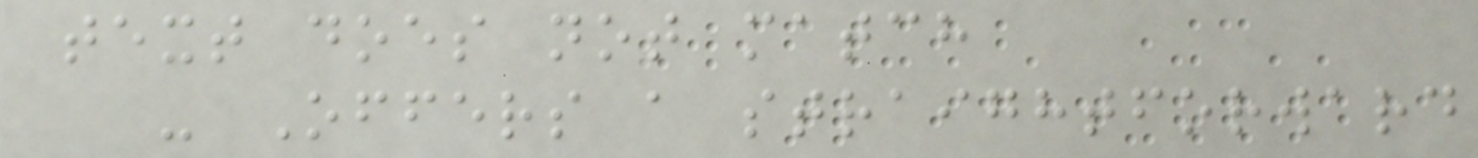text does not match
- Offers a straightforward
